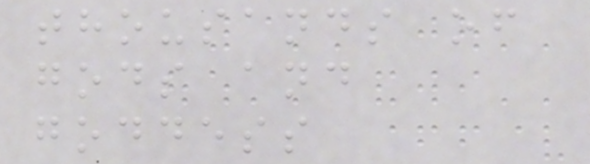thousands of
gods and
goddess
